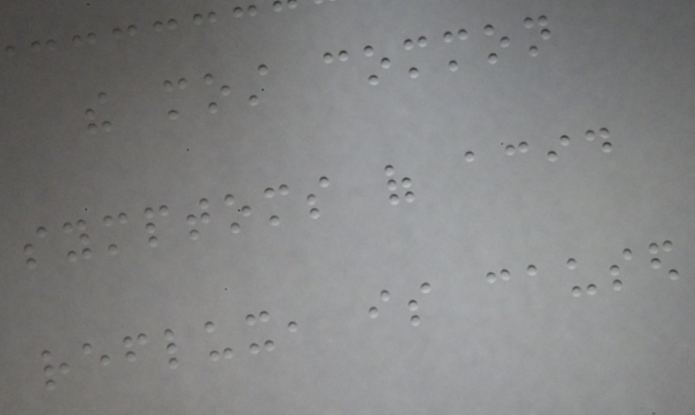the most common
symptoms of acid
reflux, is caused
